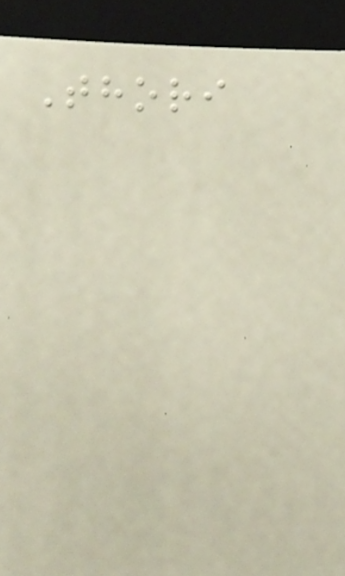Thori
